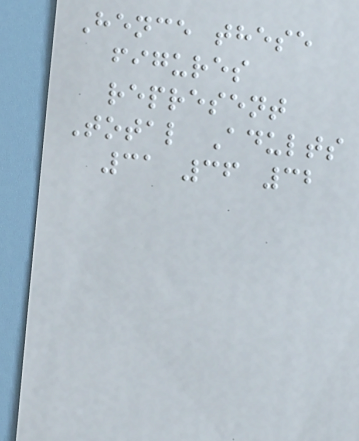Hence these
figures
represent
Total Adults
31 36 32
